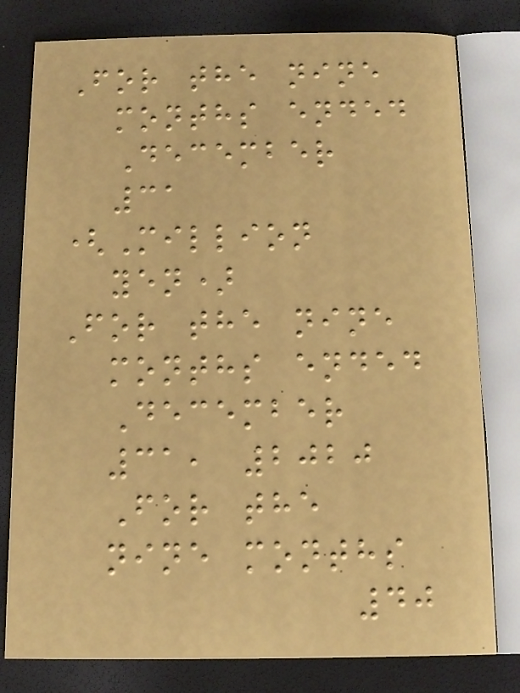For the nine
months ended
December
31
(Million
yen)
For the nine
months ended
December
31, 2020
For the
nine months
40
